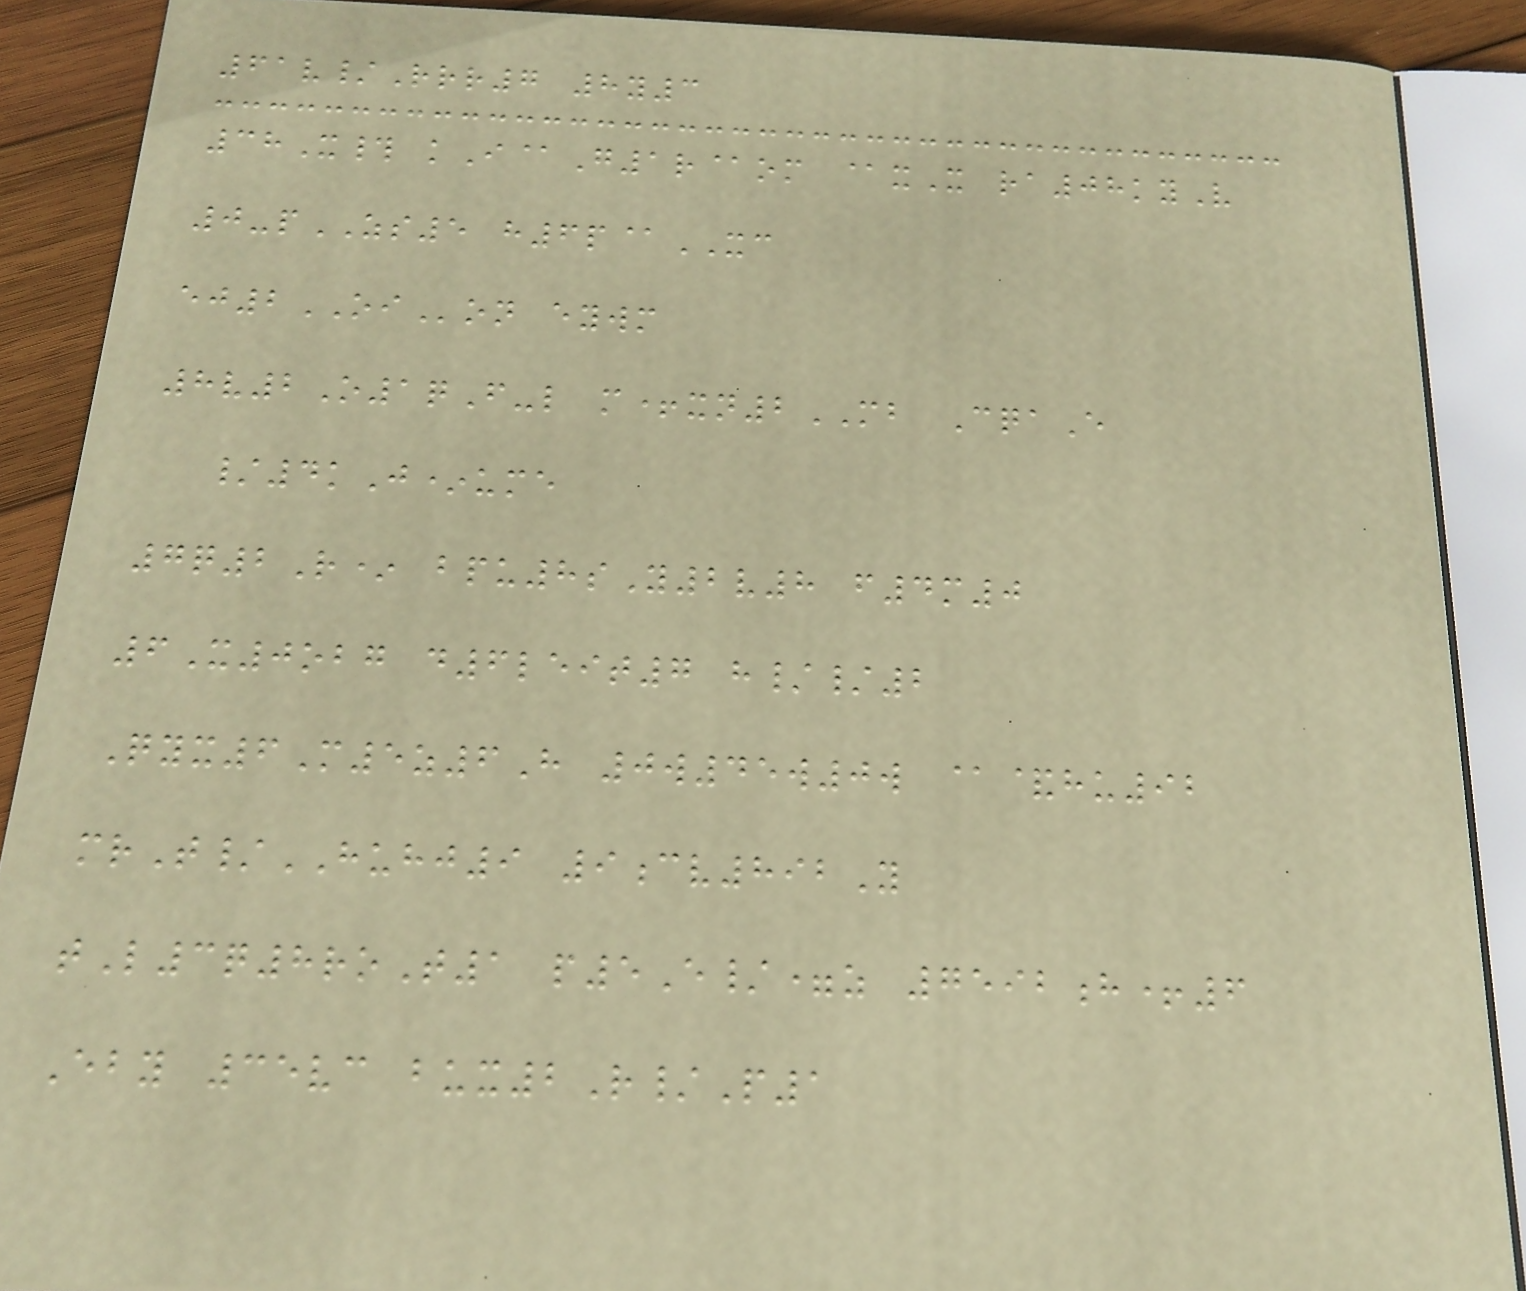61v/Rrr7 8y3
38X# kI@G1r@om @xX ra08kyV
0-pZS5 h6p@XC
ej2OIon eywm
8v2O1qF-l m+xn2MB CqaE
/4kJ*ume
7q2R* bpu8sY2v8 f4m0
6X0obg d6leit7 h//2
Qyx6M5z6H 0w45w0w @&hu92
mrT/HUHJ9 9cv892Y
tL3q8roT1 p5E/=z 7592h+6
Eby 35vc bux2R/P1
